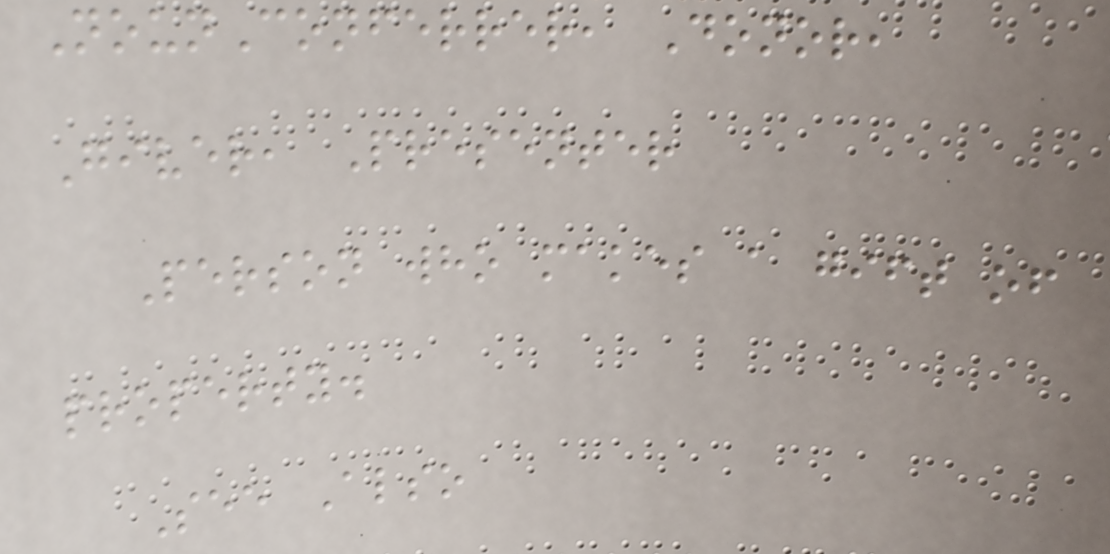NounConferrer, Donor,
Giver, Presenter
Person who makes a gift of
property.
See Also
